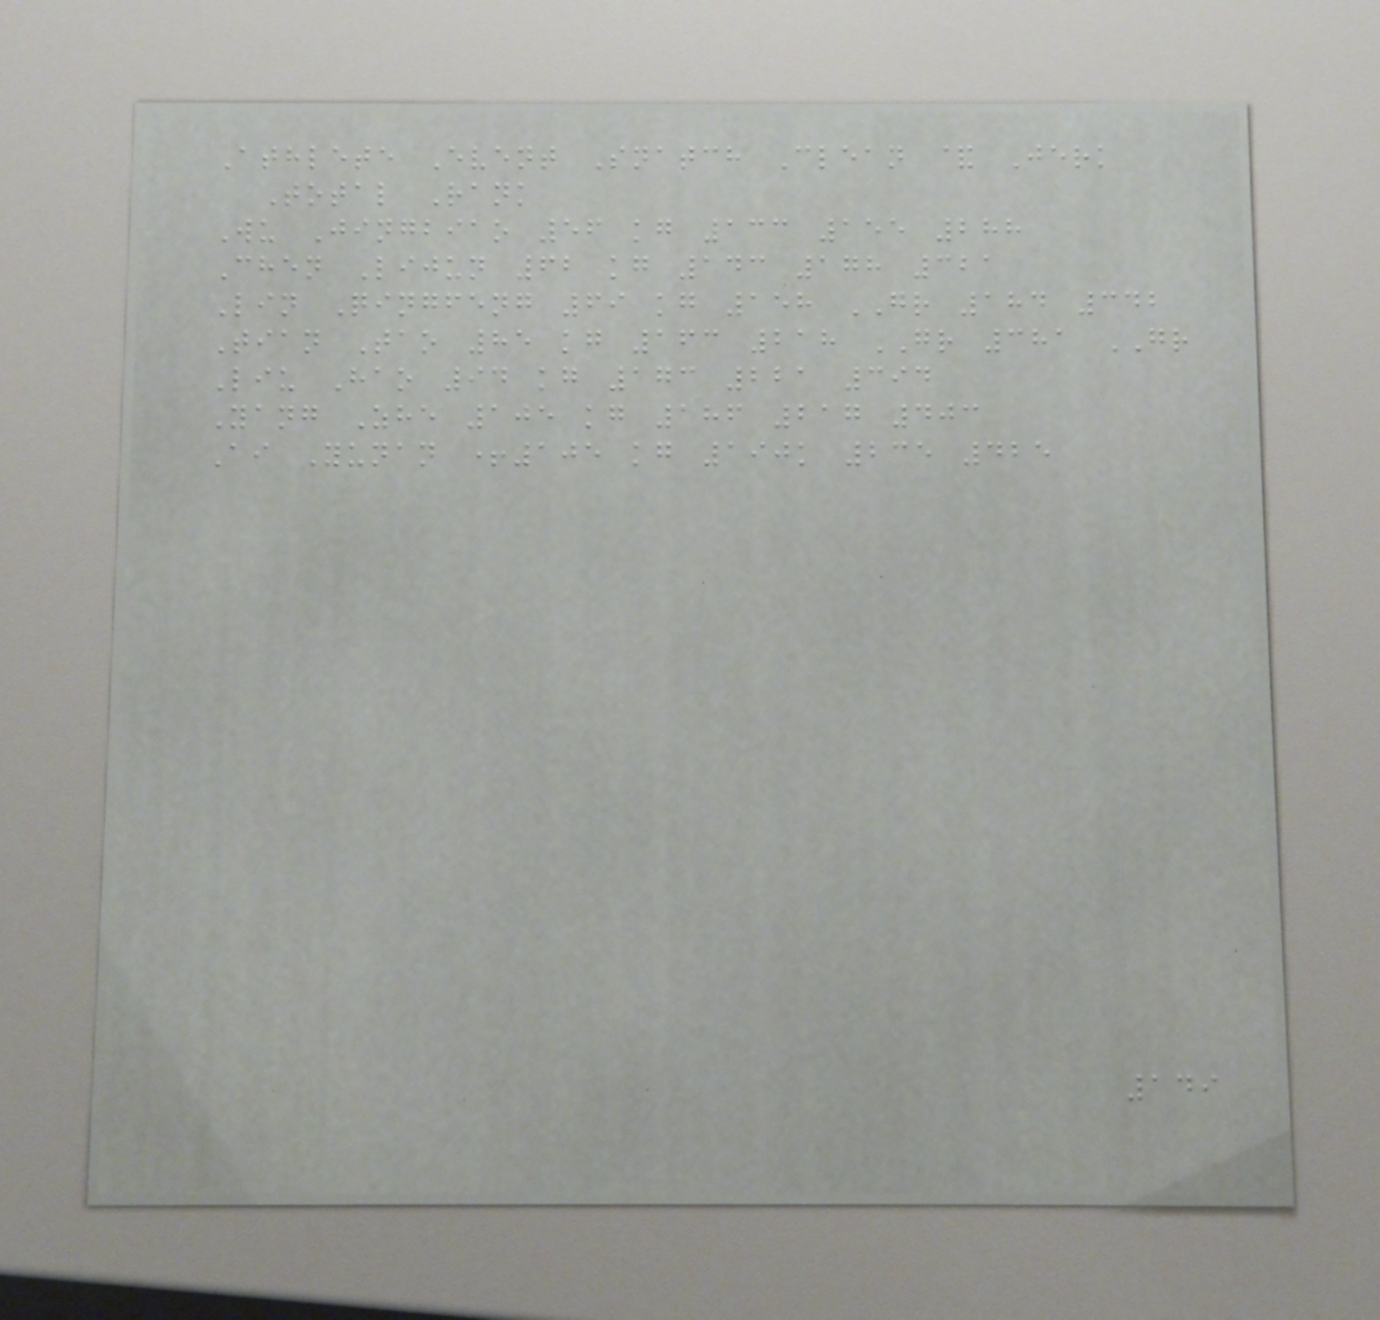Athlete Event Snatch Clean & Jerk
Total Rank
Wu Jingbiao 56 kg 133 155 288
Chen Lijun 62 kg 143 178 321
Lin Qingfeng 69 kg 158 GR 184 342
Tian Tao 85 kg 163 218 GR 381 GR
Liu Hao 94 kg 173 221 394
Yang Zhe 105 kg 186 217 403
Ai Yunan +105 kg 190k 235 425
149
